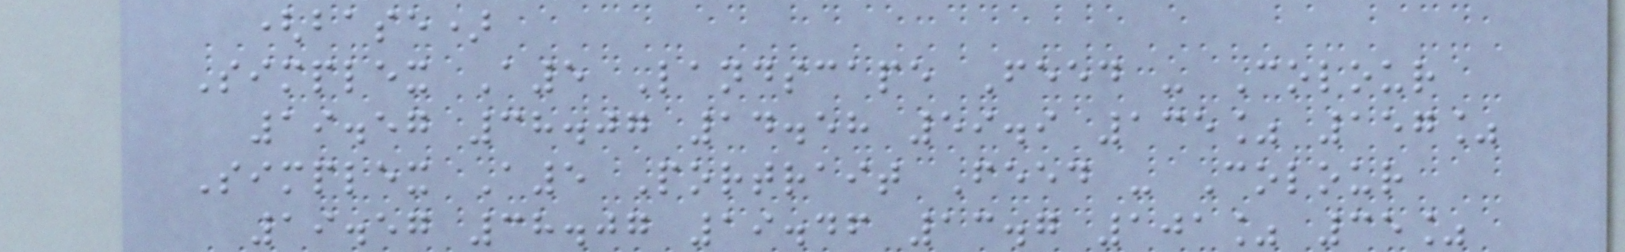(base)
Simplex A5 Landscape Feed - Colour
19.57 38.07 14.58 59.9 135% 157%
Simplex A5 Portrait Feed - Colour
19.57 38.07 19.46 13.7 101% 35%
